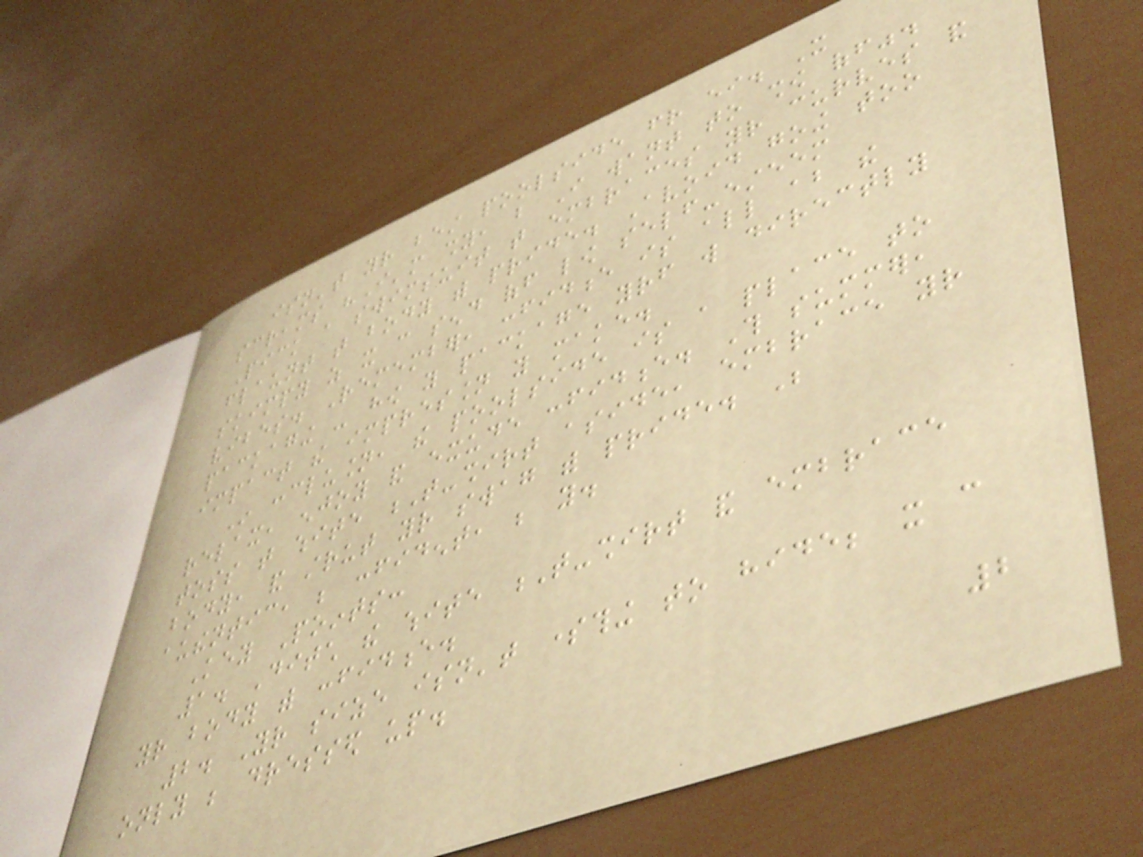isn't your best poolside friend either. It
screams "I'm shy, but I want to show off".
Pick a swimsuit that embraces your curves and
flaunt that body with pride. Avoid going too
skimpy as it can send off low self-esteem
vibes. Remember, confidence is all about the
packaging - how you package yourself will directly
impact the impression you make.
In conclusion, the poolside is a place to
relax, enjoy and exude confidence. This summer,
toss that white T-shirt aside, embrace your
body, and strut your swag with pride. Be
authentic, be confident, be you.
Key Points:
1. Ditch the white T-shirt and embrace
your body with confidence.
2. Your size isn't something to hide; it can
only be dressed up.
2
